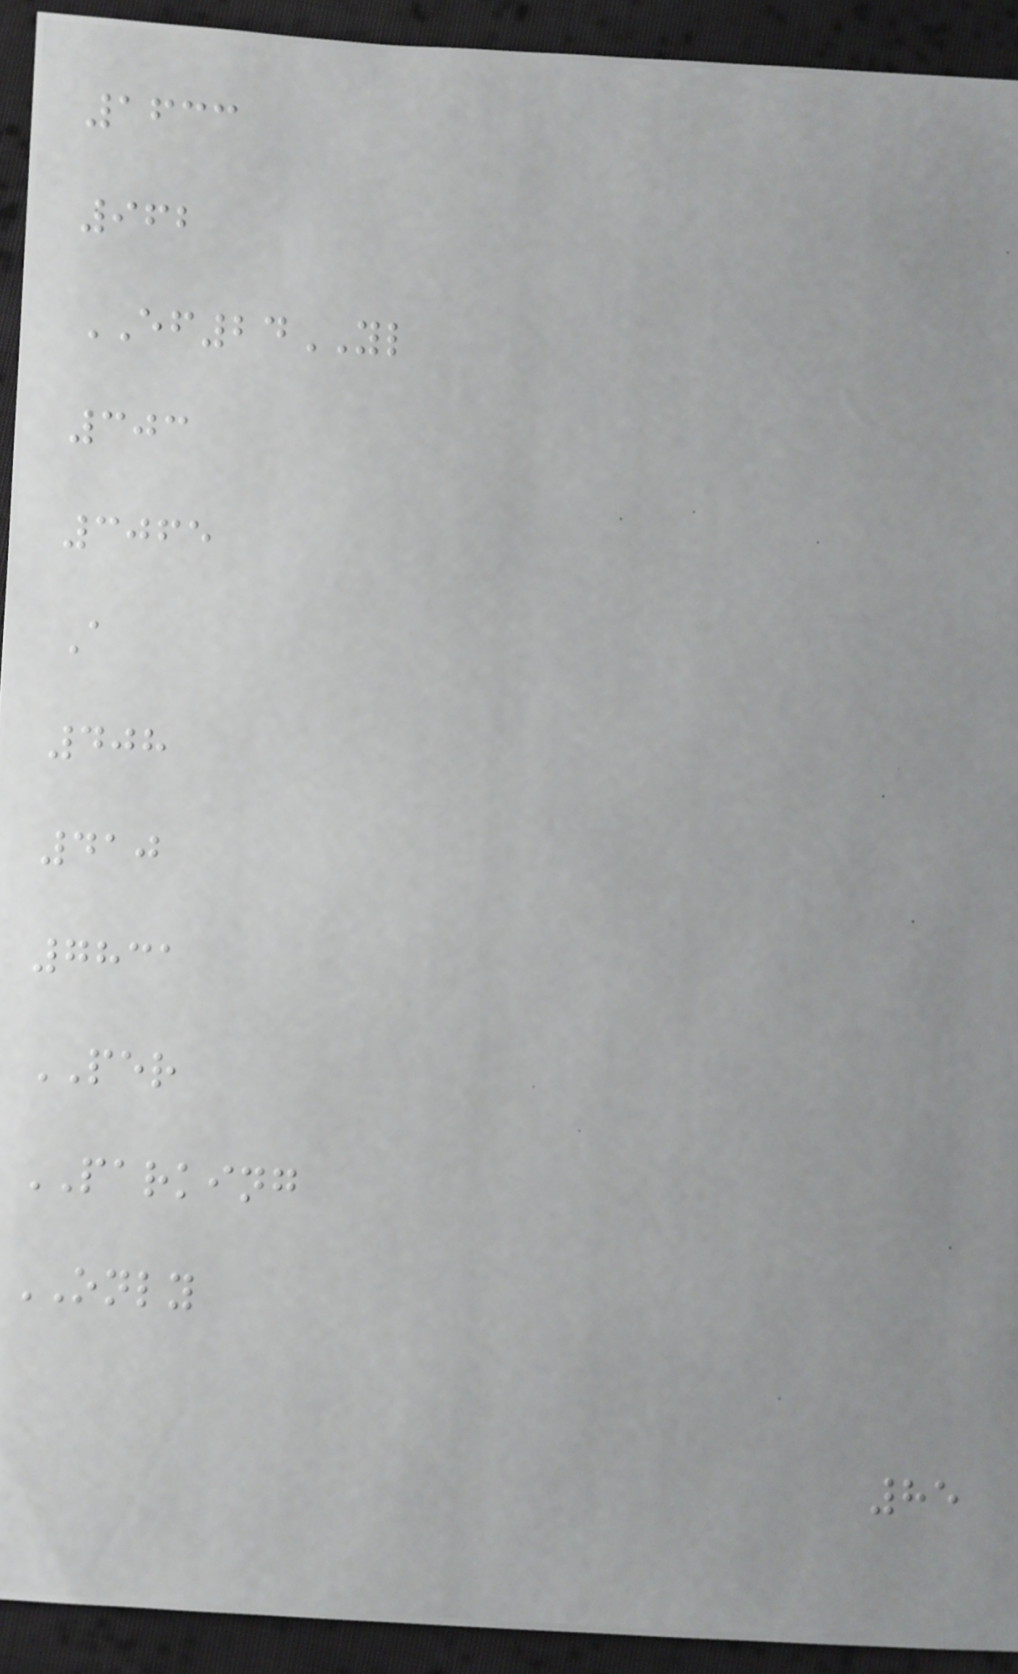1633
962
EF24YL
303
3065
A
408
410
7831
PER
PARKING
ONLY
85
